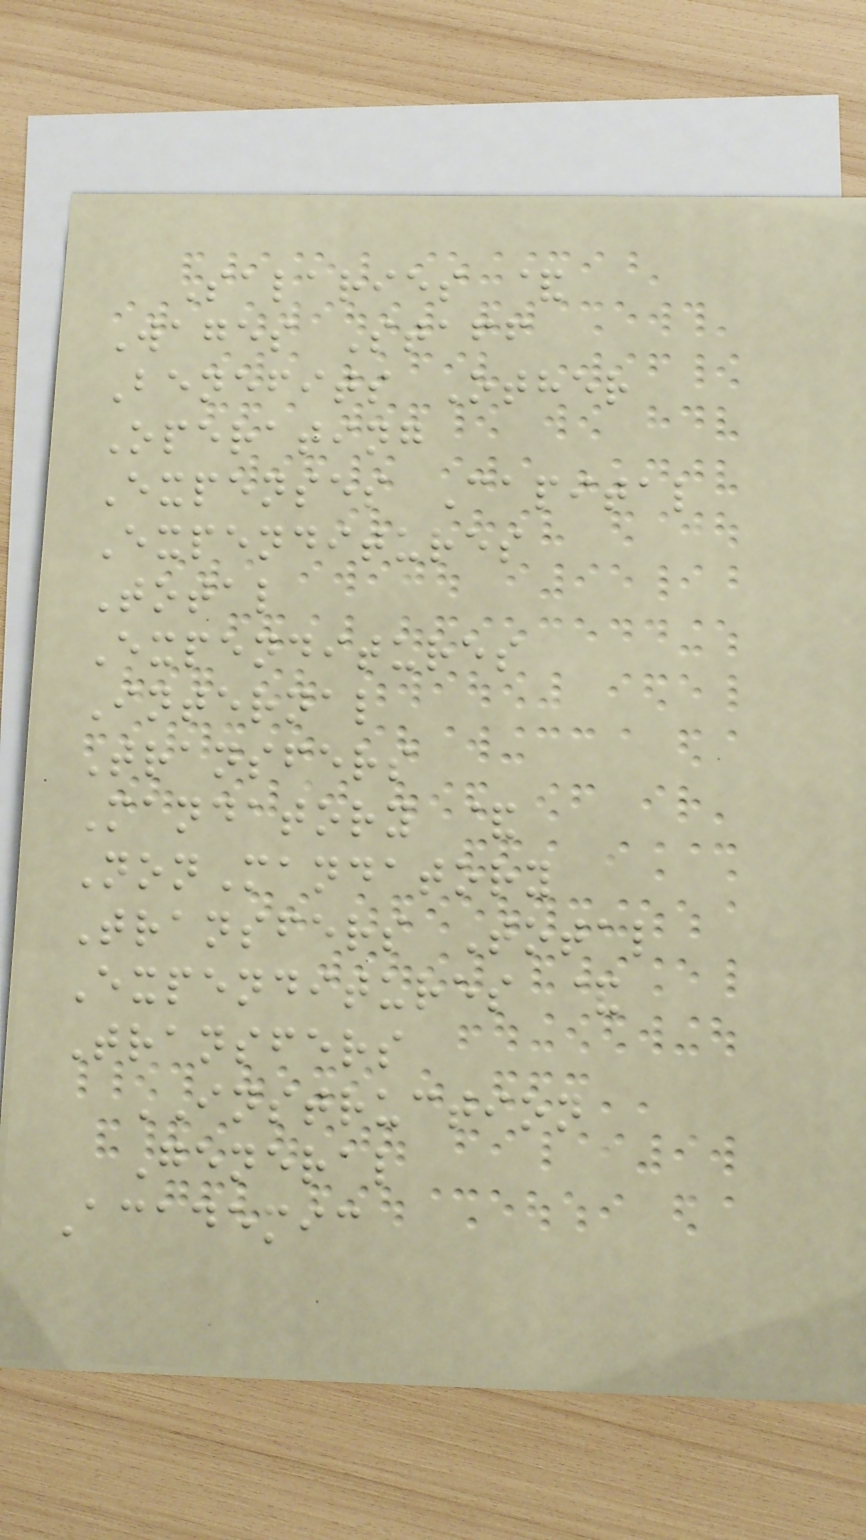Salaries &
Wages Staff
Benefits Other
Operating
Expenses Capital
Expenditures
Total
Expenditures
Internal
Transfers
Mandatory &
NonMandatory
Transfers Total
Expenditures &
Transfers
INSTRUCTION
General
Academic
